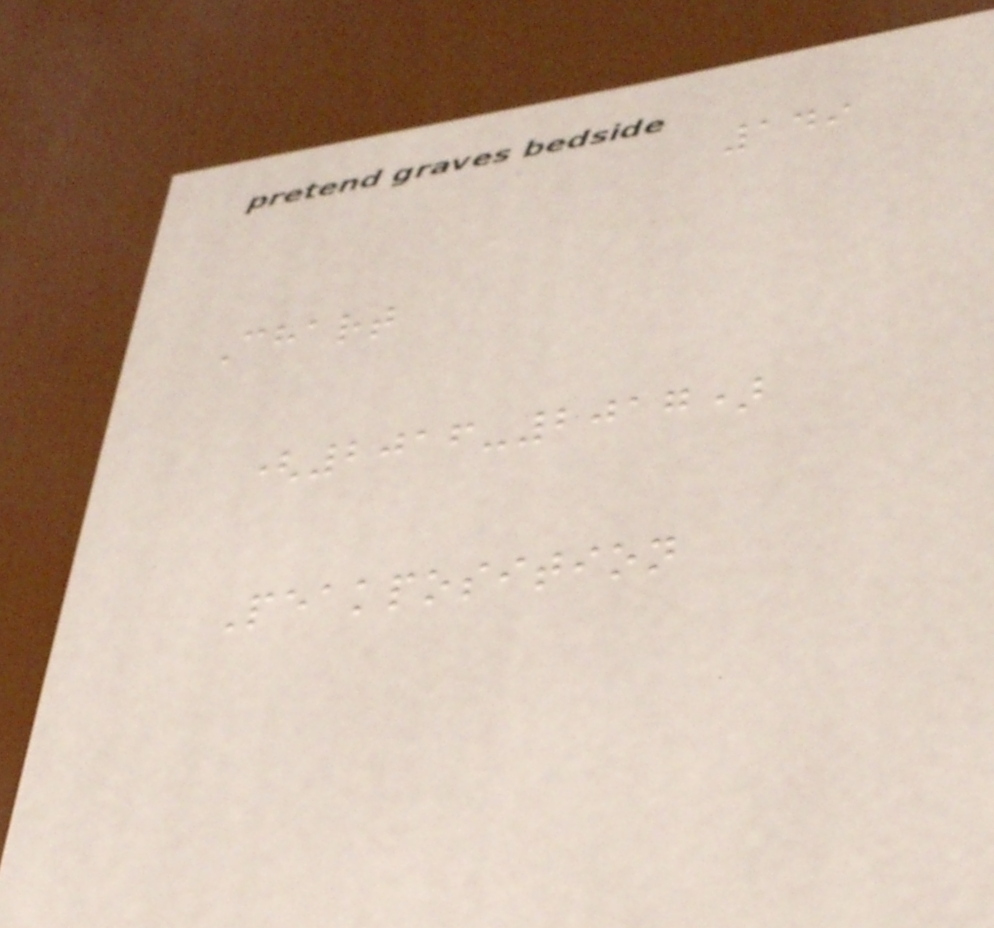149
Chart
(2016-2017)
Peakposition
